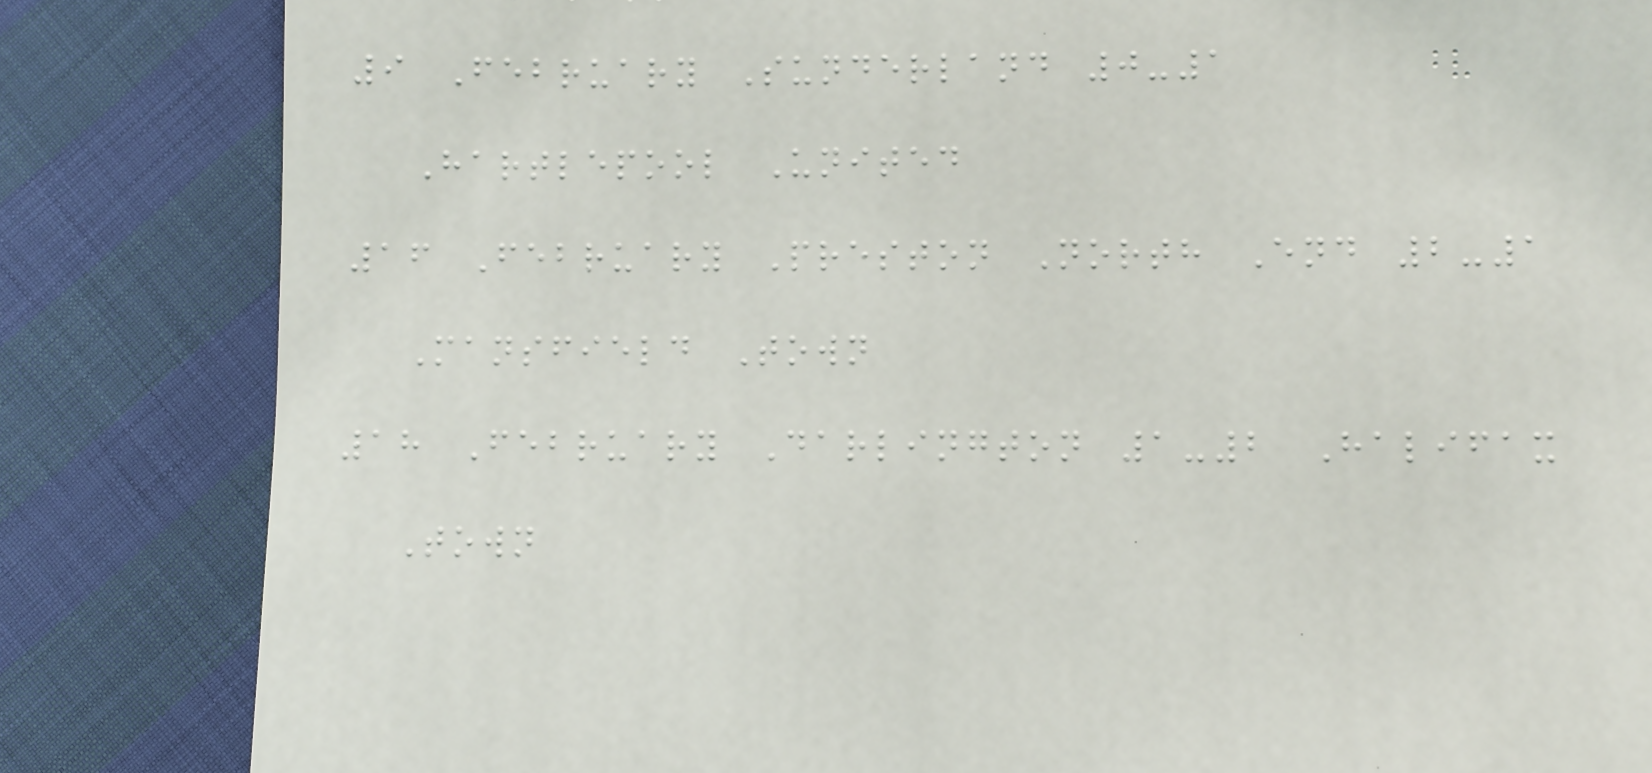9 February Sunderland 0-1
Hartlepool United
16 February Preston North End 2-1
Mansfield Town
18 February Darlington 1-2 Halifax
Town
